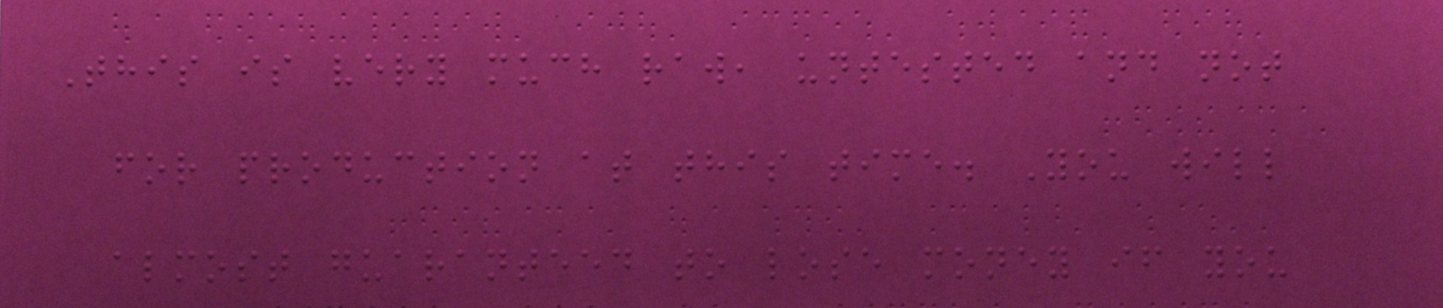This is very much raw, untested and not
for production at this time. You will
almost guaranteed to lose money if you
